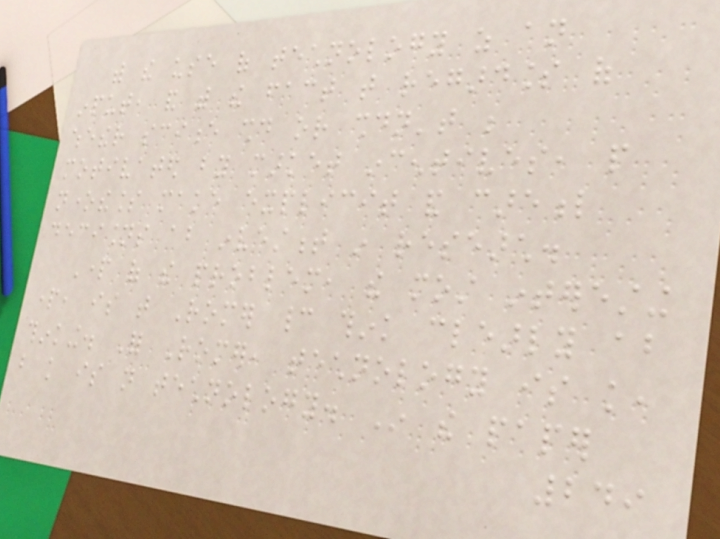with the use of technology as an
input, and with the fact that regardless of
whether science should or shouldn't be
motivated by market incentives, people
nonetheless make explicit and careful
decisions about investment in research.
Part of the problem, the most interesting
part, is that Romer cannot think clearly about
thinking. For Romer, technology is knowledge,
but knowledge is not technology. In the paper
249
